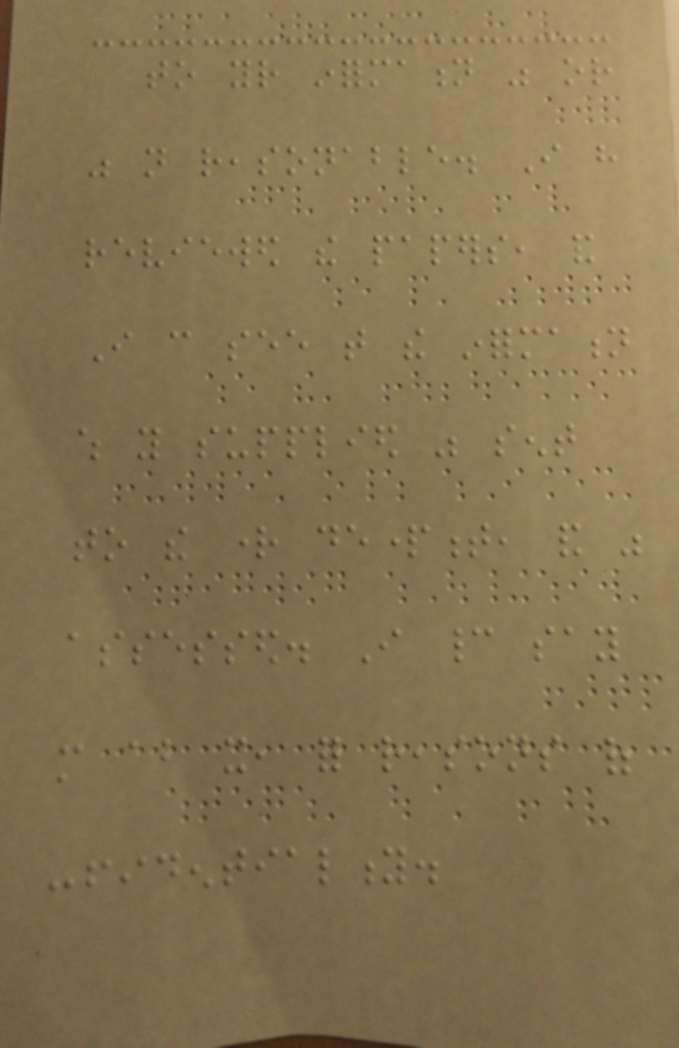to your information was or
was not reasonable. I have
reviewed the papers, and
I can see that the information
which you supplied was sent
to the right department, and was
assessed. I cannot say
more about it, for reasons of
confidentiality.
